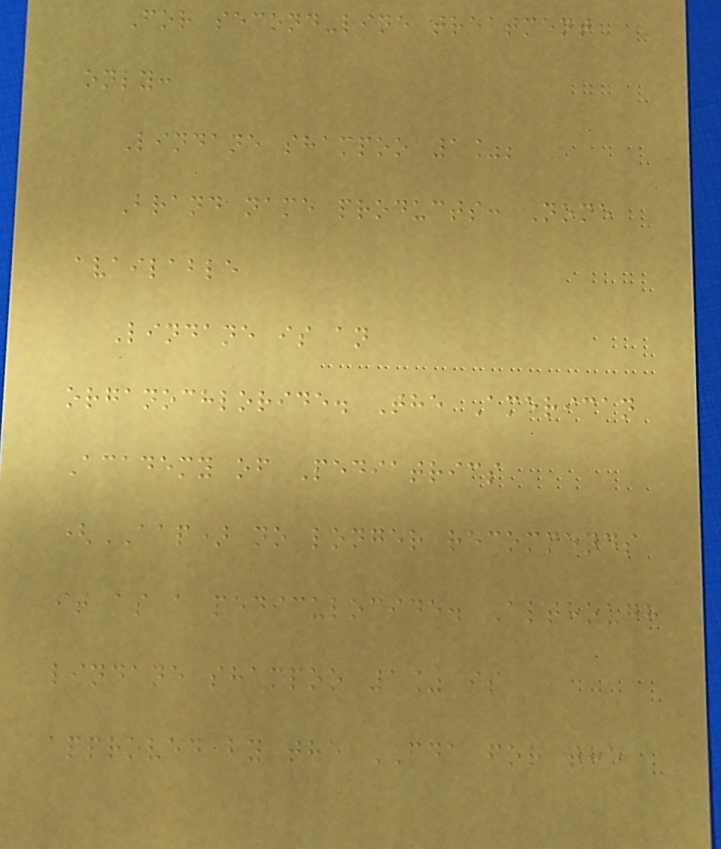For second-line treatment
only:
Lindane shampoo 1%;
Brand name products: None
available
Lindane is an
organochloride. The American
Academy of Pediatrics
(AAP) no longer recommends
it as a pediculocide. Although
lindane shampoo 1% is
approved by the FDA for the
